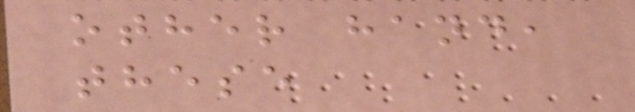other hand,
these
